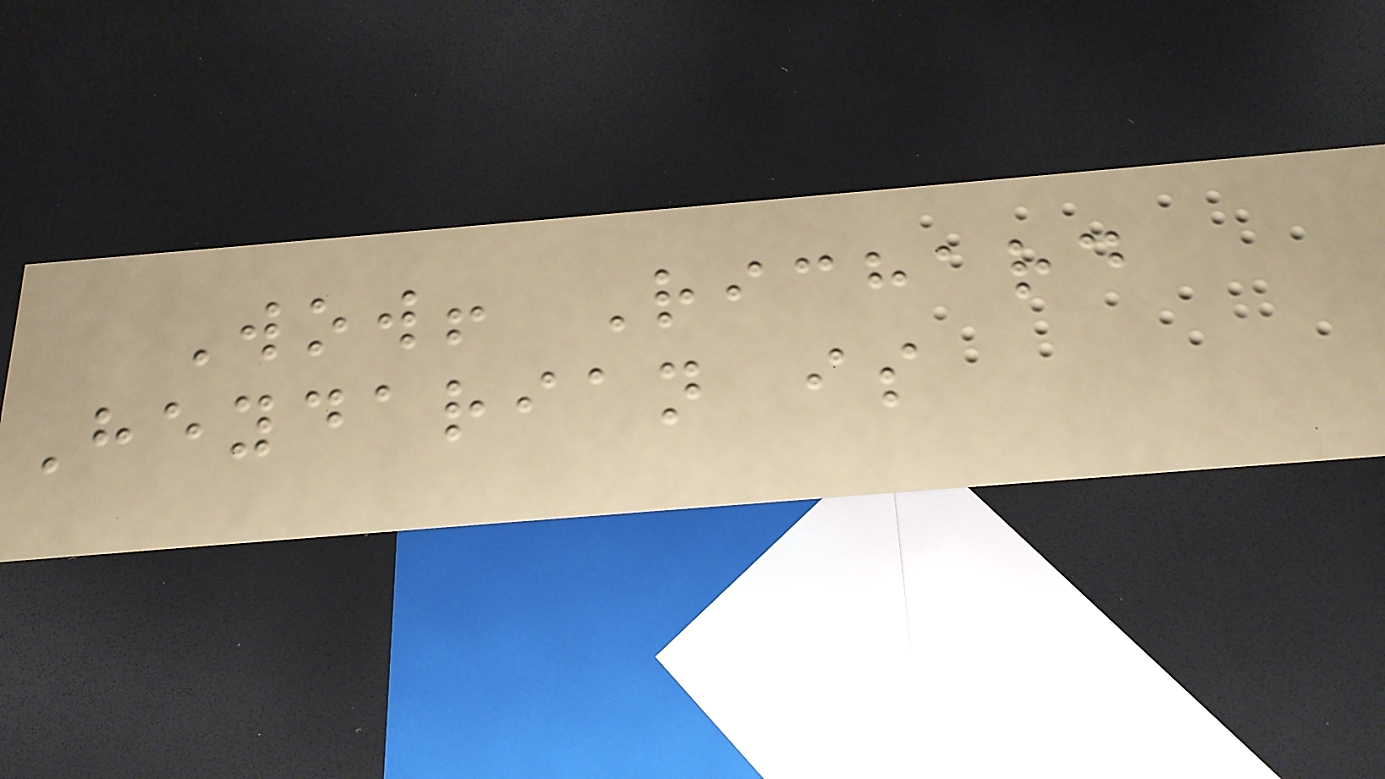Wow! Richard
Heydarian is
